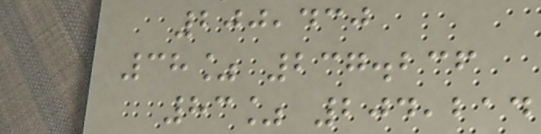200,430
38% 237.236
83% 204,214
